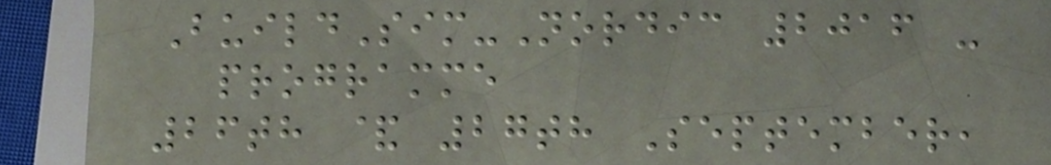BuildSim-Nordic 2016 -
programme
26th & 27th September,
